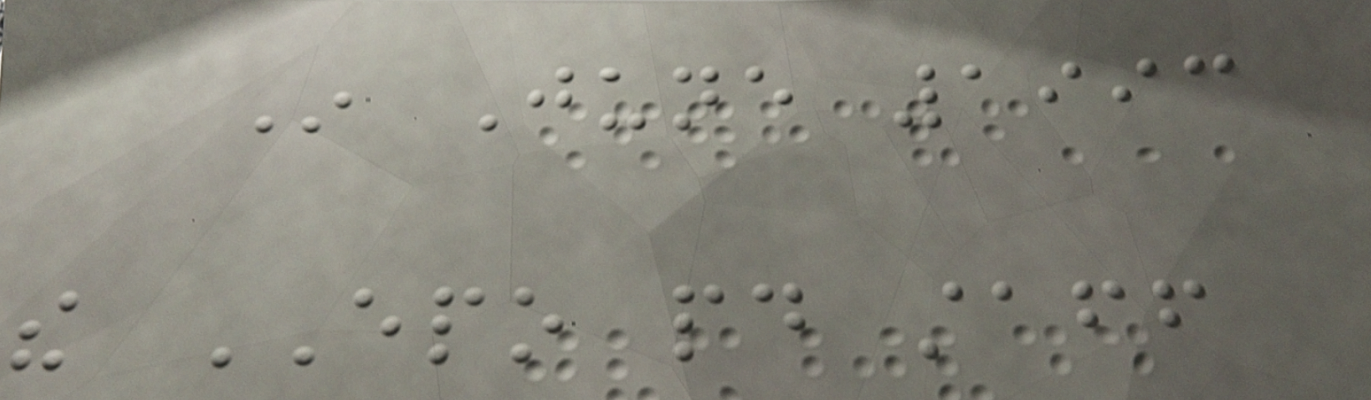In June 1993
the EPO paid staff
